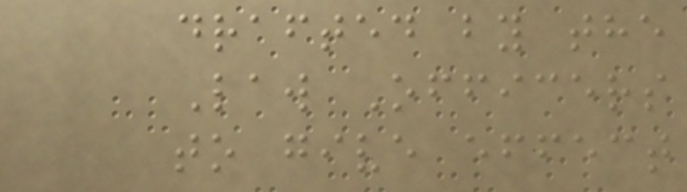drafted by the
Law Officers
to give effect
